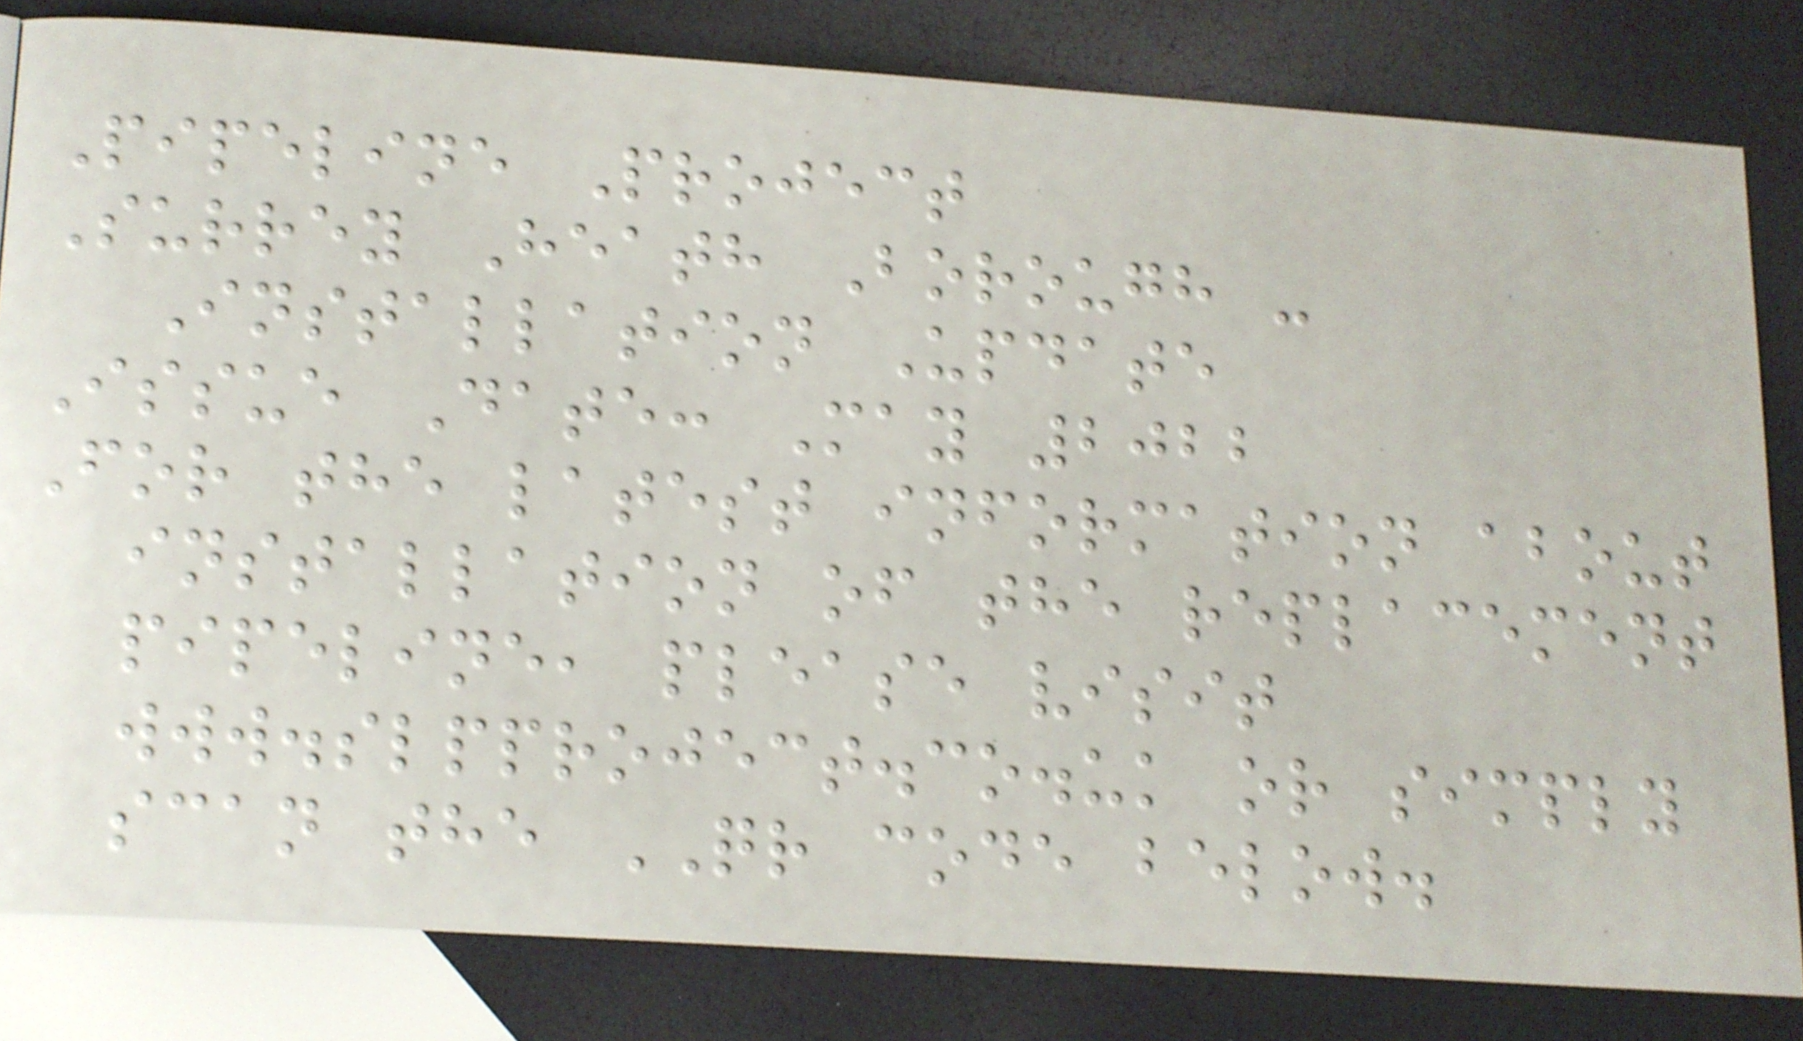Pipeline Project
Surrey Heath Borough -
Installation Update
Issue Date: May 2022
For the latest information about
installation of the replacement
pipeline, please visit
www.slpproject.co.uk or simply
scan the QR code below.
